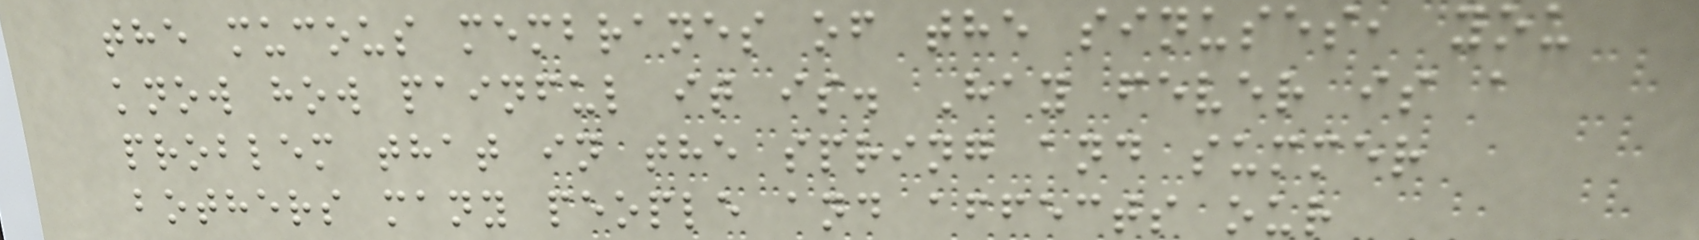the mucous membranes of the sinuses, you
know how painful it is. Hay fever is a
problem that in the spring and summer
bothers many people and affects our
